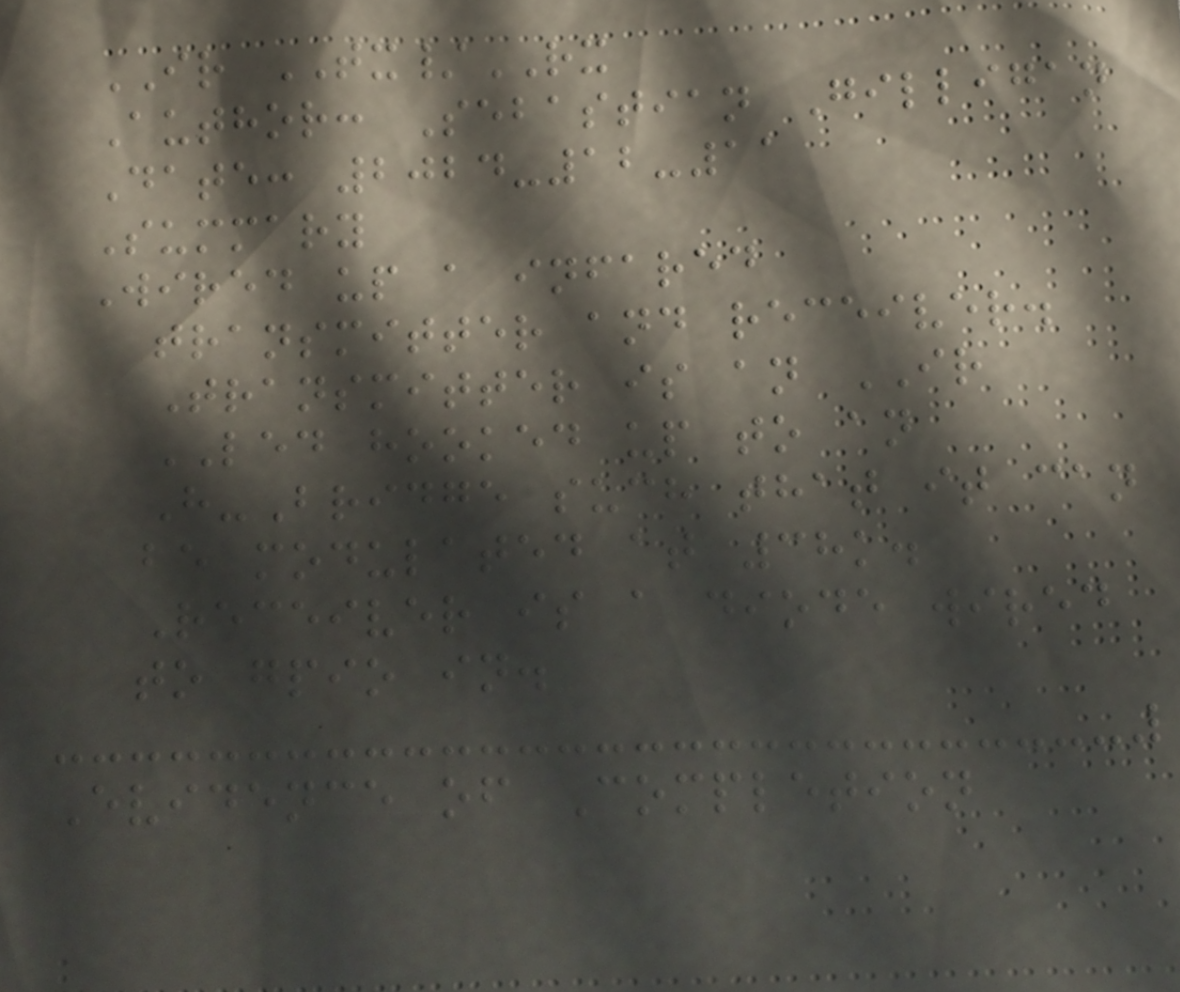IR TX/RX
Author: Sebastian Gilligan
Date: 2024-12-11
Summary
Wired up a infared
transmitter and receiver.
Transmitter is an IR
LED hooked up to an
H-Bridge such that it can
be modulated at 38k.
Receiver is a diode wired
to gpio in.
Evidence of Completion
